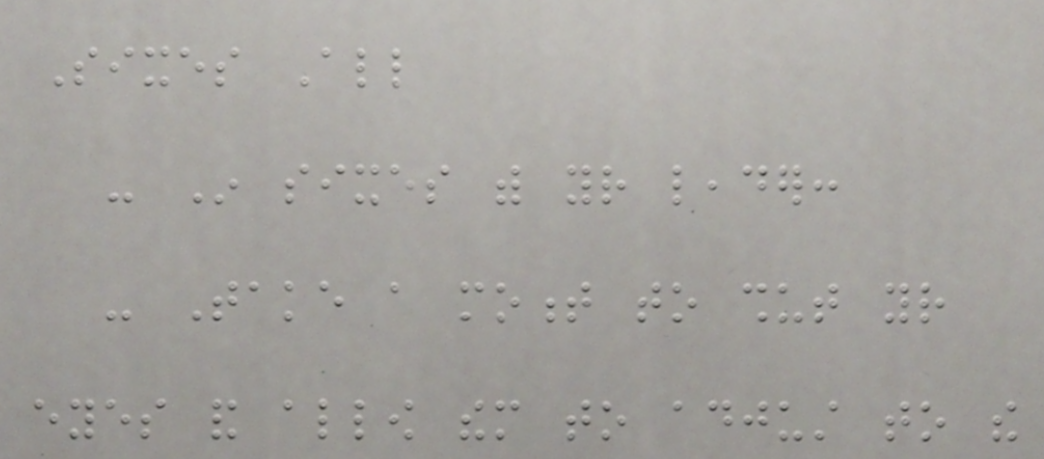Sixes All
- In sixes with your leader:
- Take a moment to shut your
eyes and allow them to adjust to the
